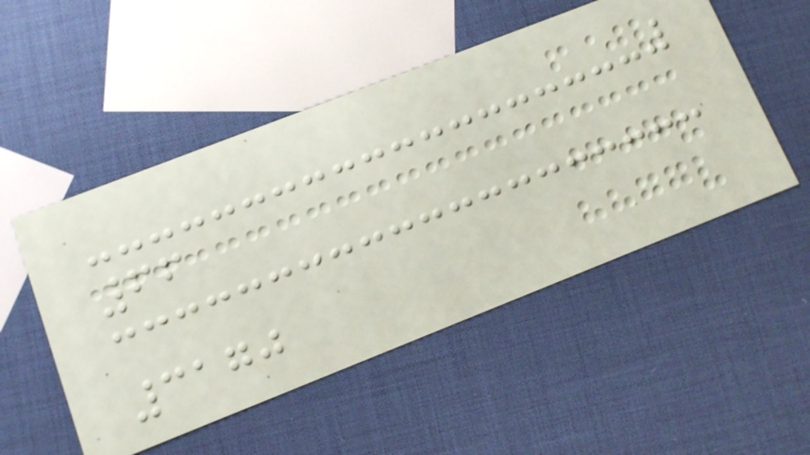66
3170
